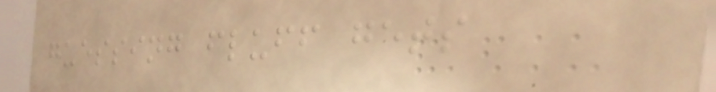guessing fluff gets
